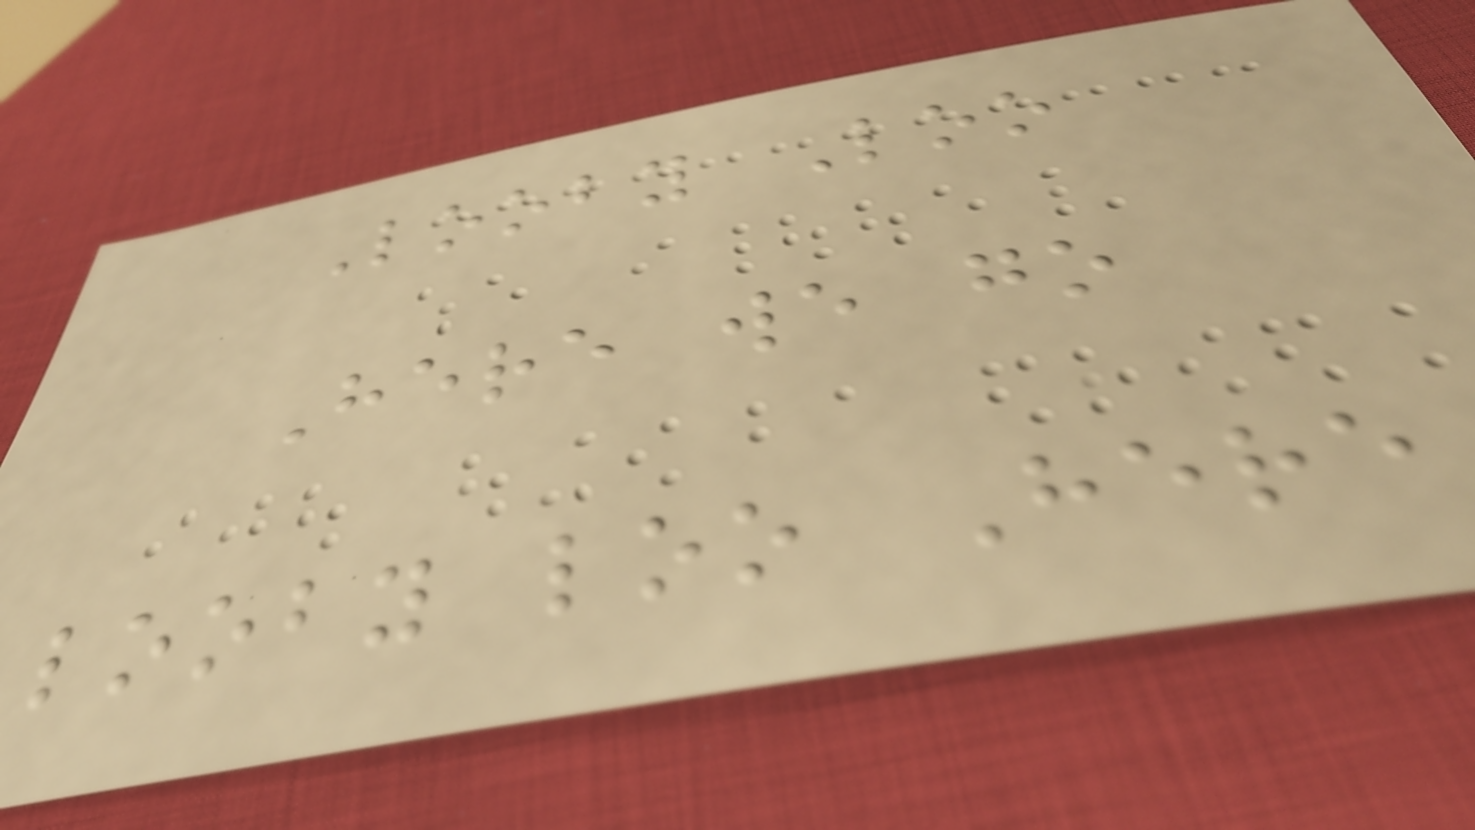Looby Loo
Here we go
looby loo Here
